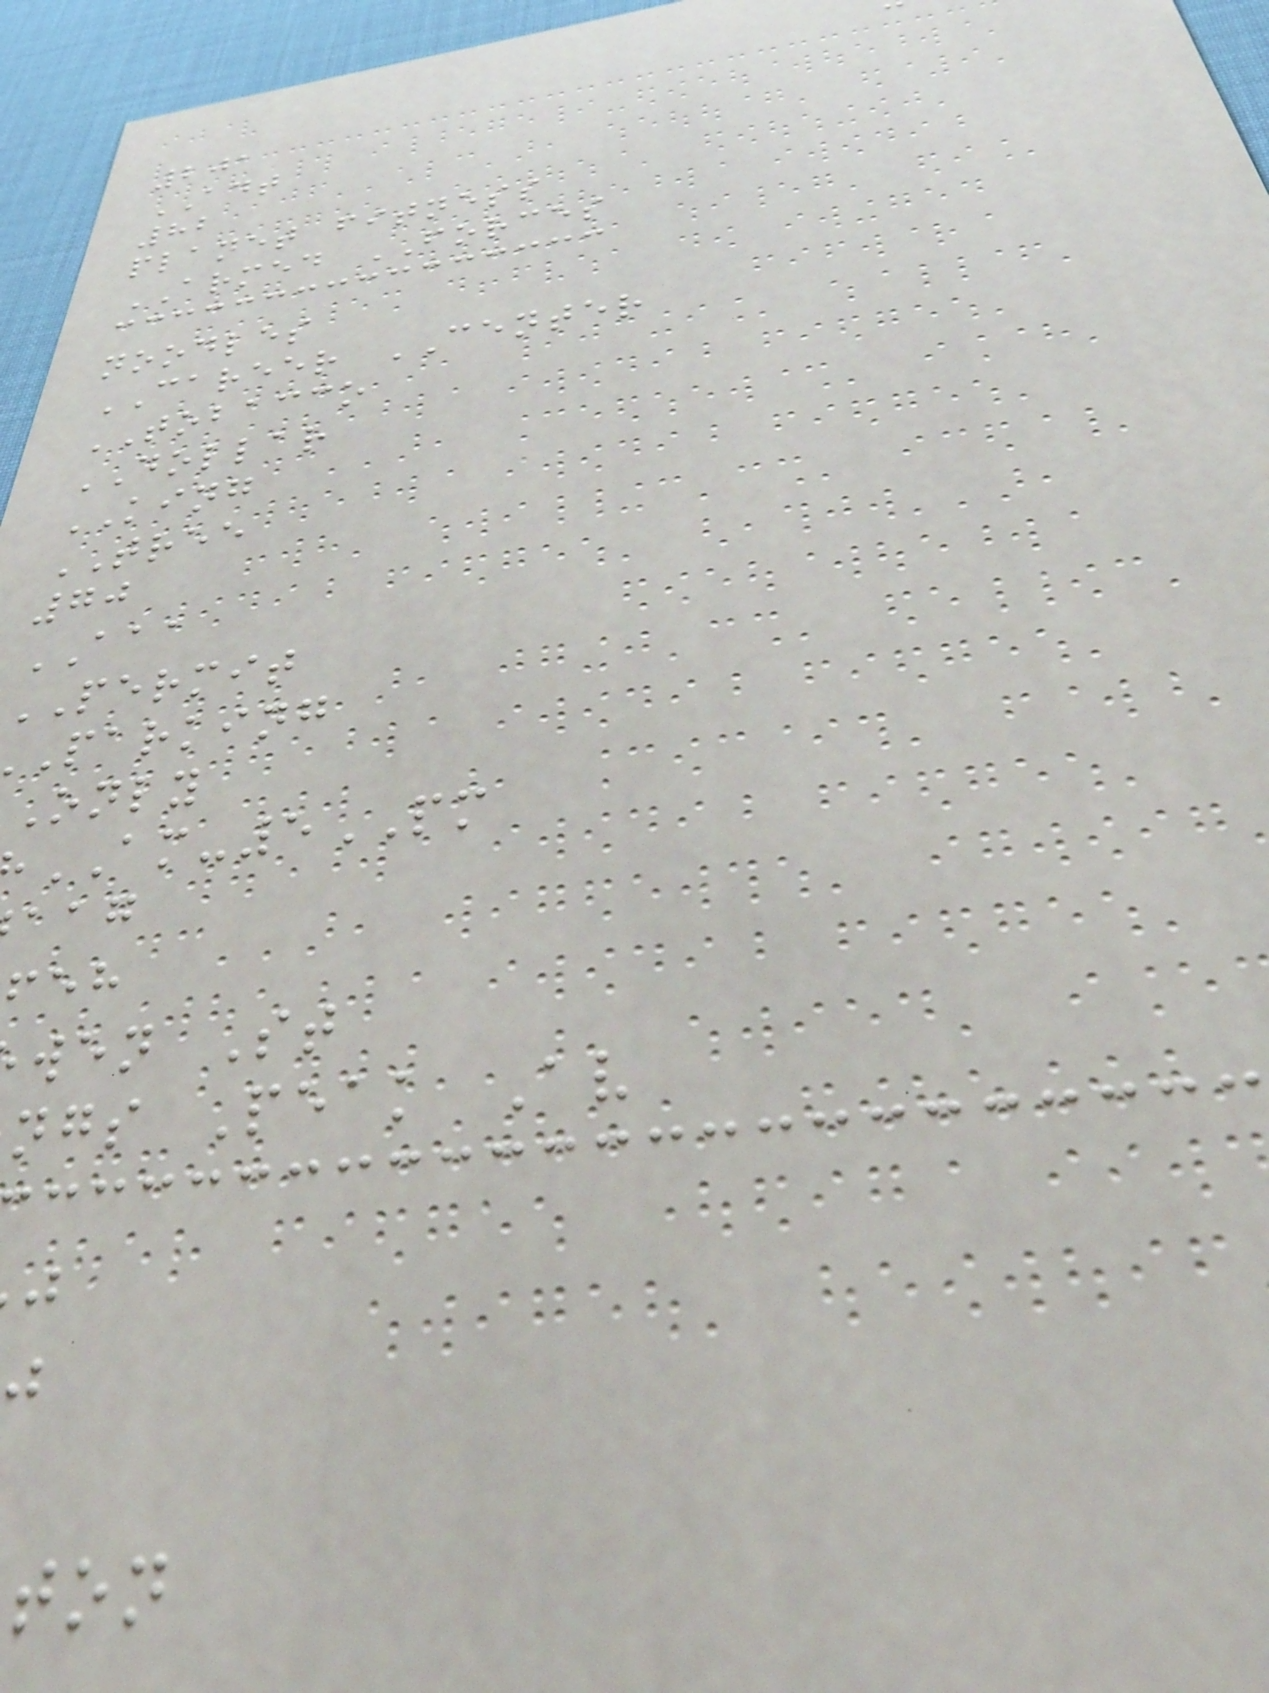201
ADT
82
planet fitness
ARMED FORCES
noodles
CAREER CENTER
TOBACCO
DOLLAR
KING
TREE
70
AAA
PERMIT
parking
only
AM-5PM
wen St
ngs Peak Av
